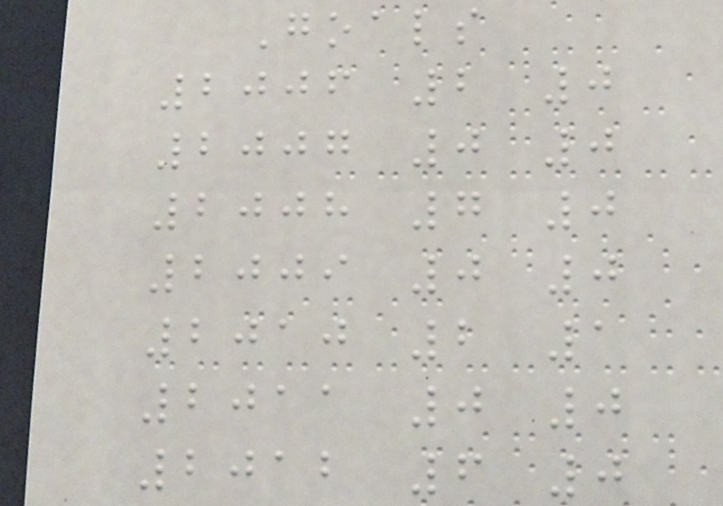Goals
2006 2 0
2007 0 0
2008 7 0
2009 0 0
2010 2 1
2011 0 0
2012 6 0
